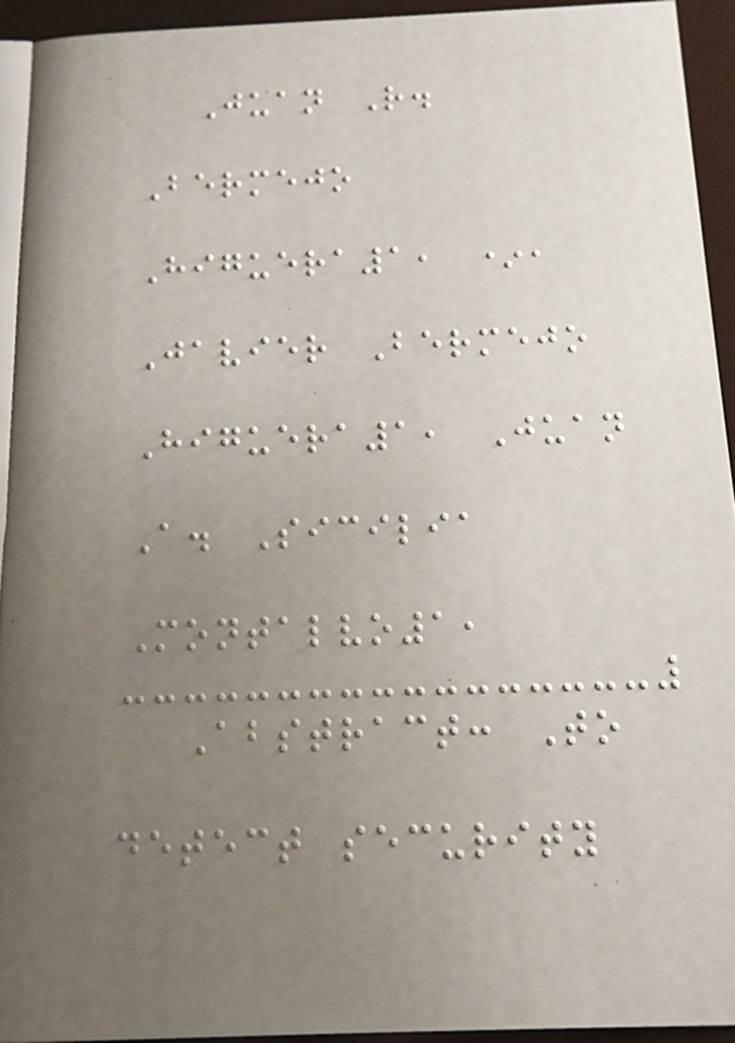Juan R.
Bermejo
Higuera1, *,
Javier Bermejo
Higuera1, Juan
A. Sicilia
Montalvo1,
Abstract: To
detect security
